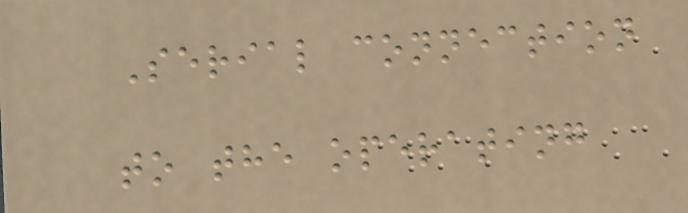Serial connection
to the operating
